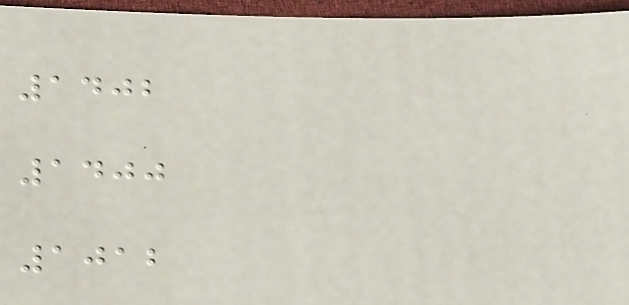1402
1400
1012
